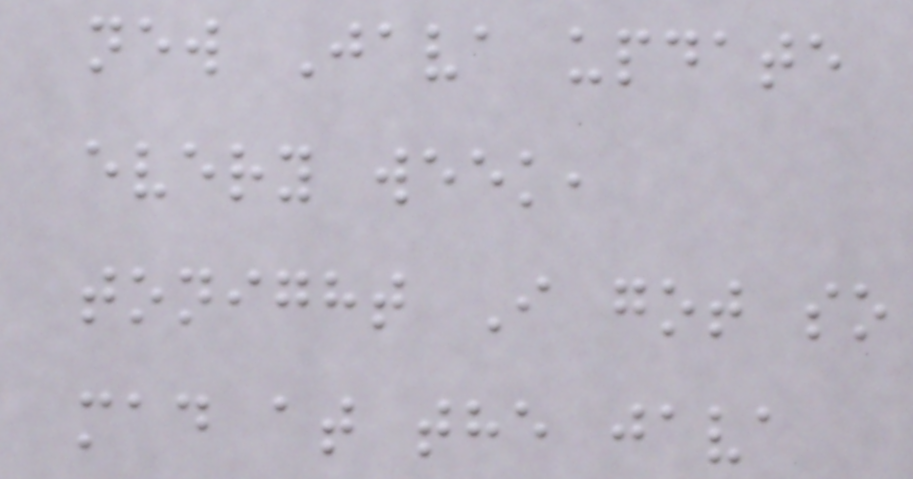new Java update
every week,
tonight I got so
mad at the java
